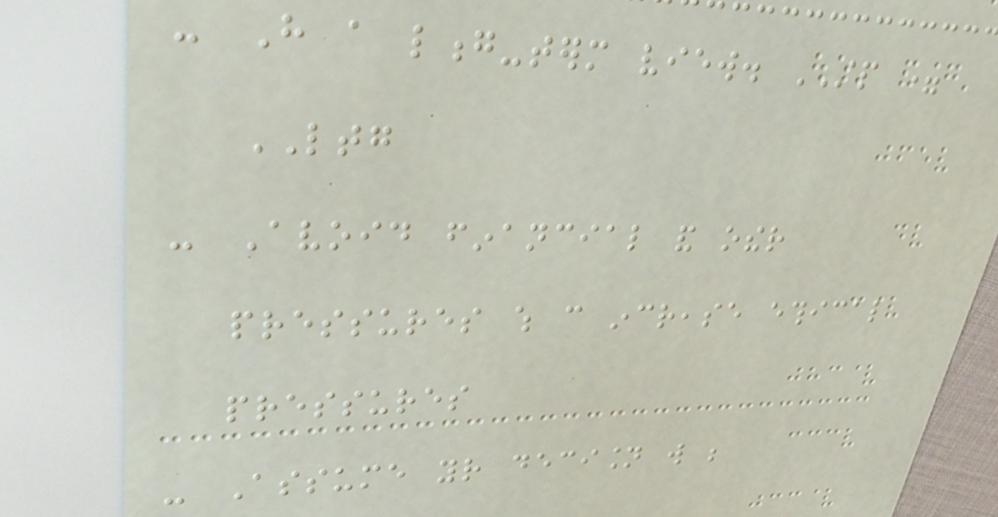- Have a long-term view. STP =
LTG
- Avoid financial and other
pressures which can increase ethical
pressures
- Assume your decision will be
